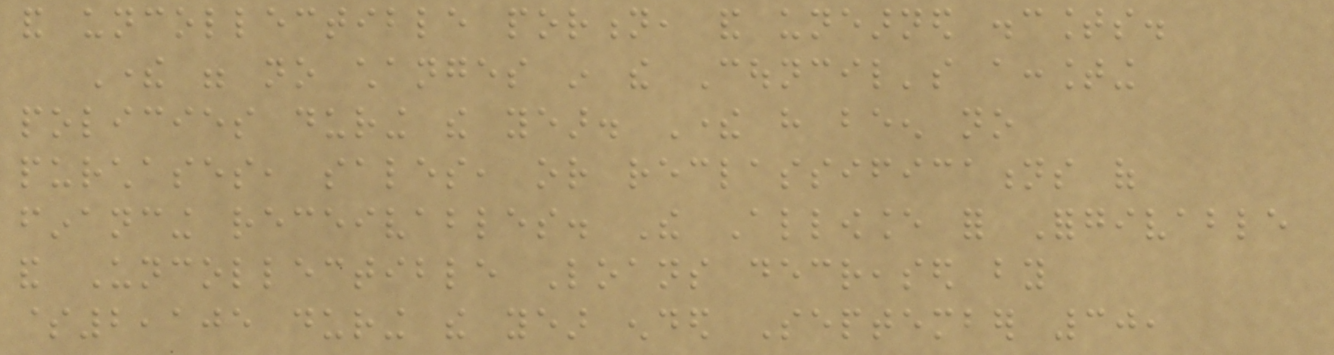and uncollectible portion, and unearned discounts.
There were no changes in the Council's accounting
policies during the year. There have been no
purchases, sales, or reclassifications of
financing receivables. The Allowance for Forgivable
and Uncollectible Loans decreased by
$2,105 during the year ended September 30,
